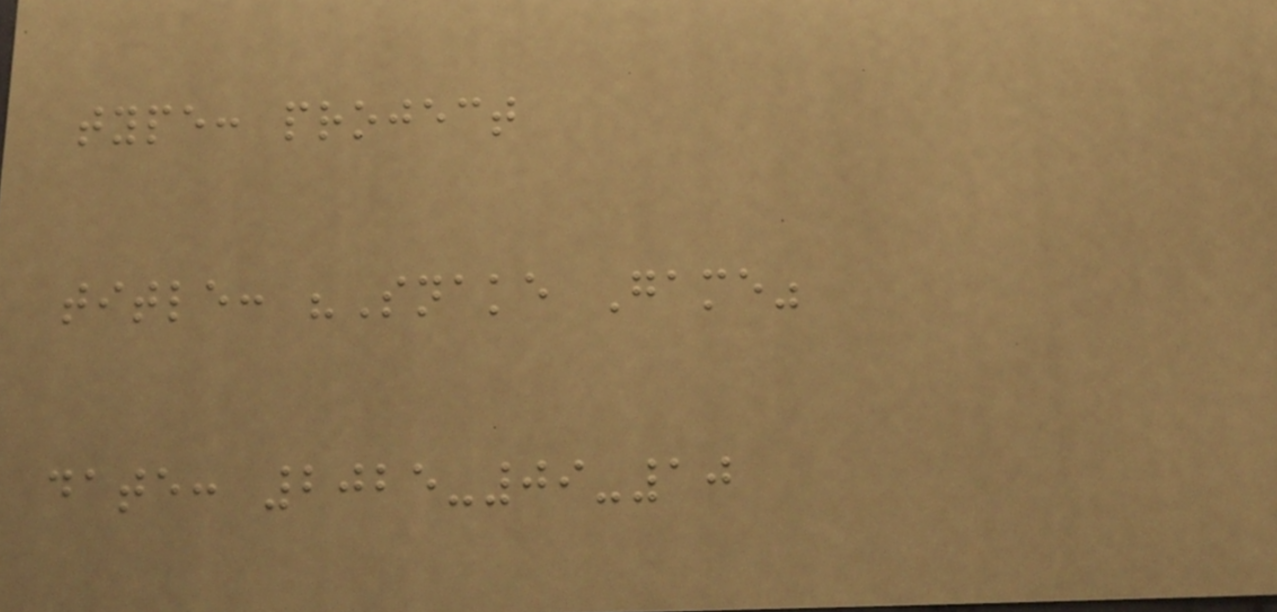type: project
title: "Snake Game"
date: 2025-09-10
